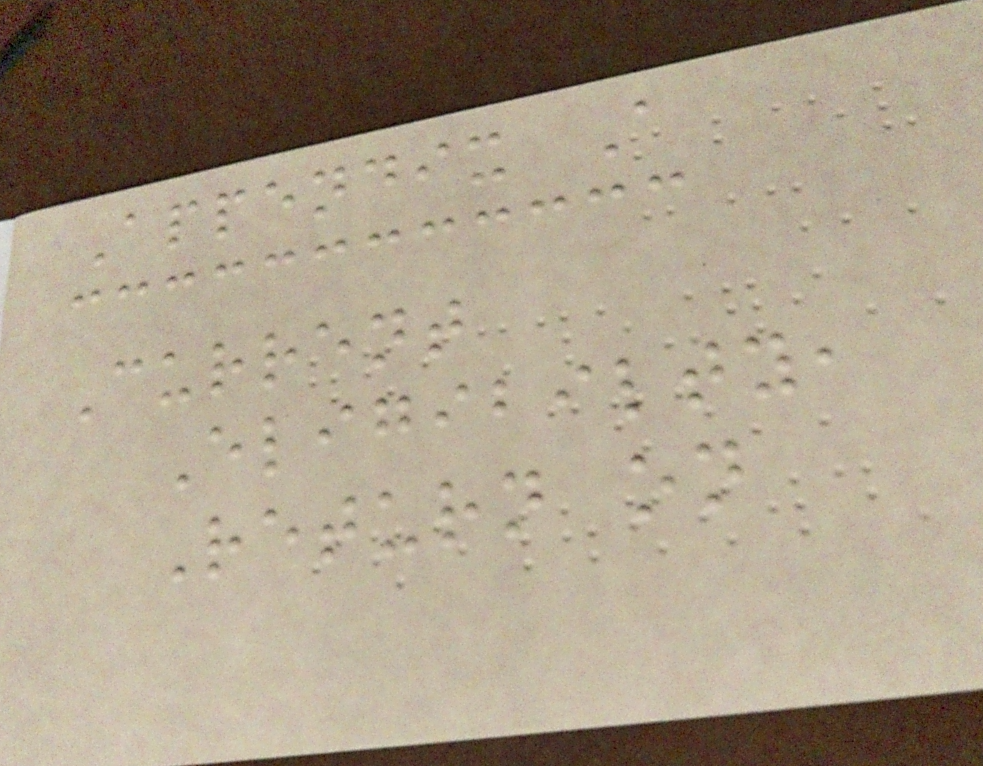Appendix A
Current
Eligibilty,
Return on
